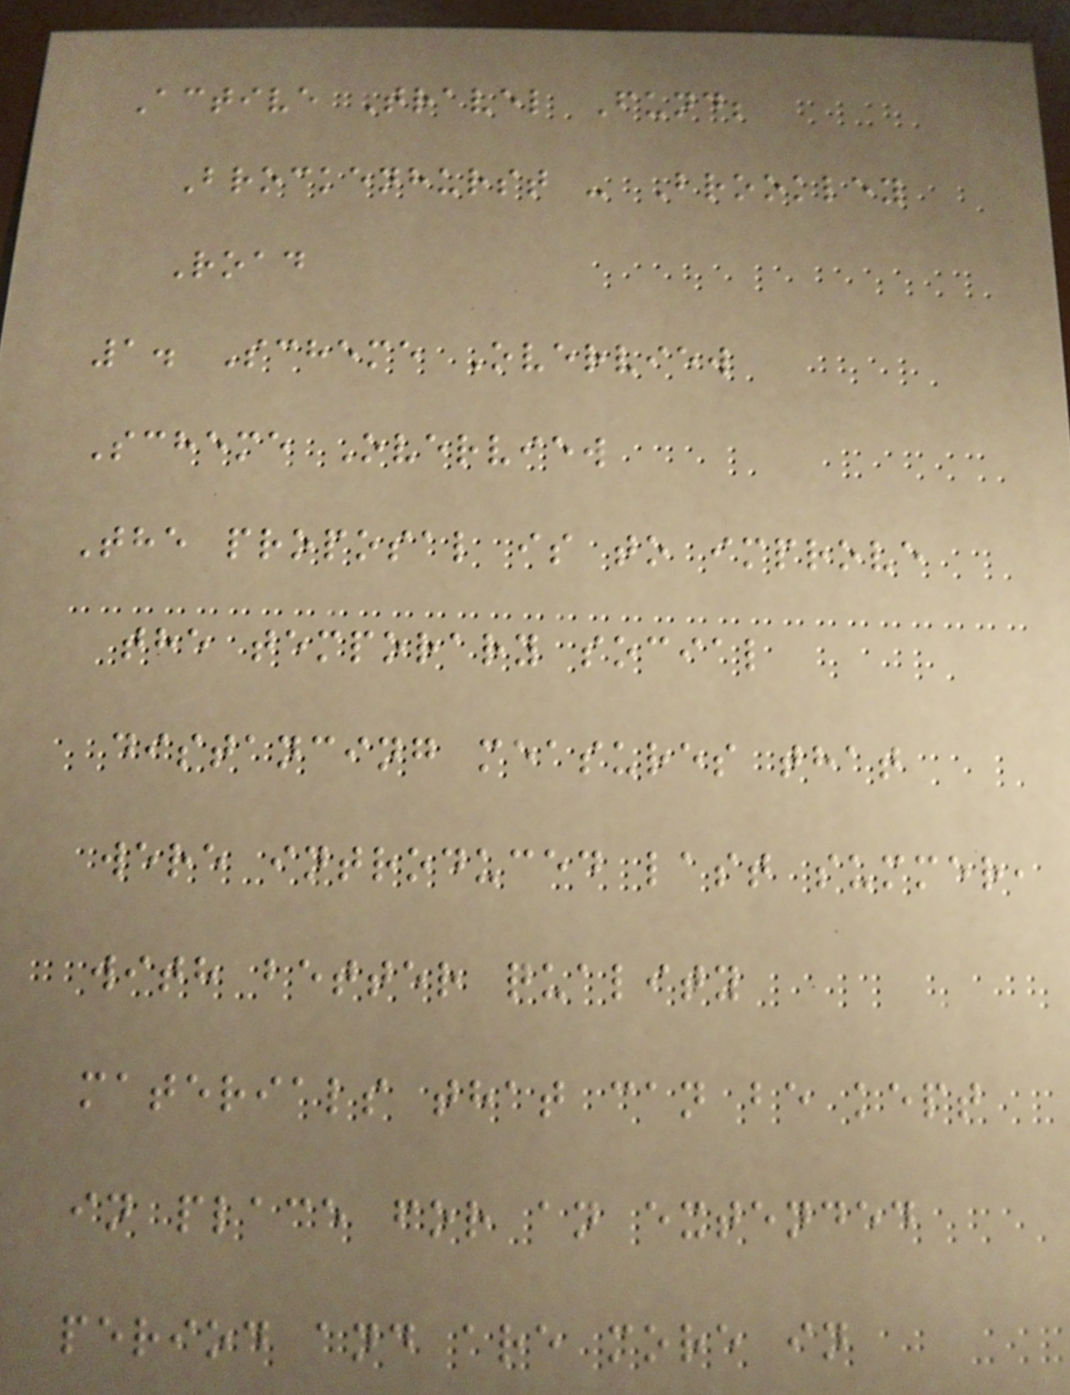Active Travel Fund;
Brockenhurst - Brookley
Road
1. Scheme Overview
Scheme Overview
The proposal is to improve
the temporary social
distancing measures that
were introduced last summer,
with better quality
materials that can be kept
in place for an extended
period and are more in
